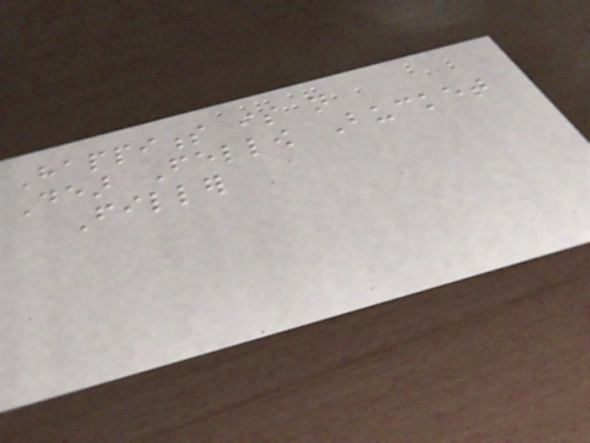Happiness is not
Dear Fellow Bucket
Filler
